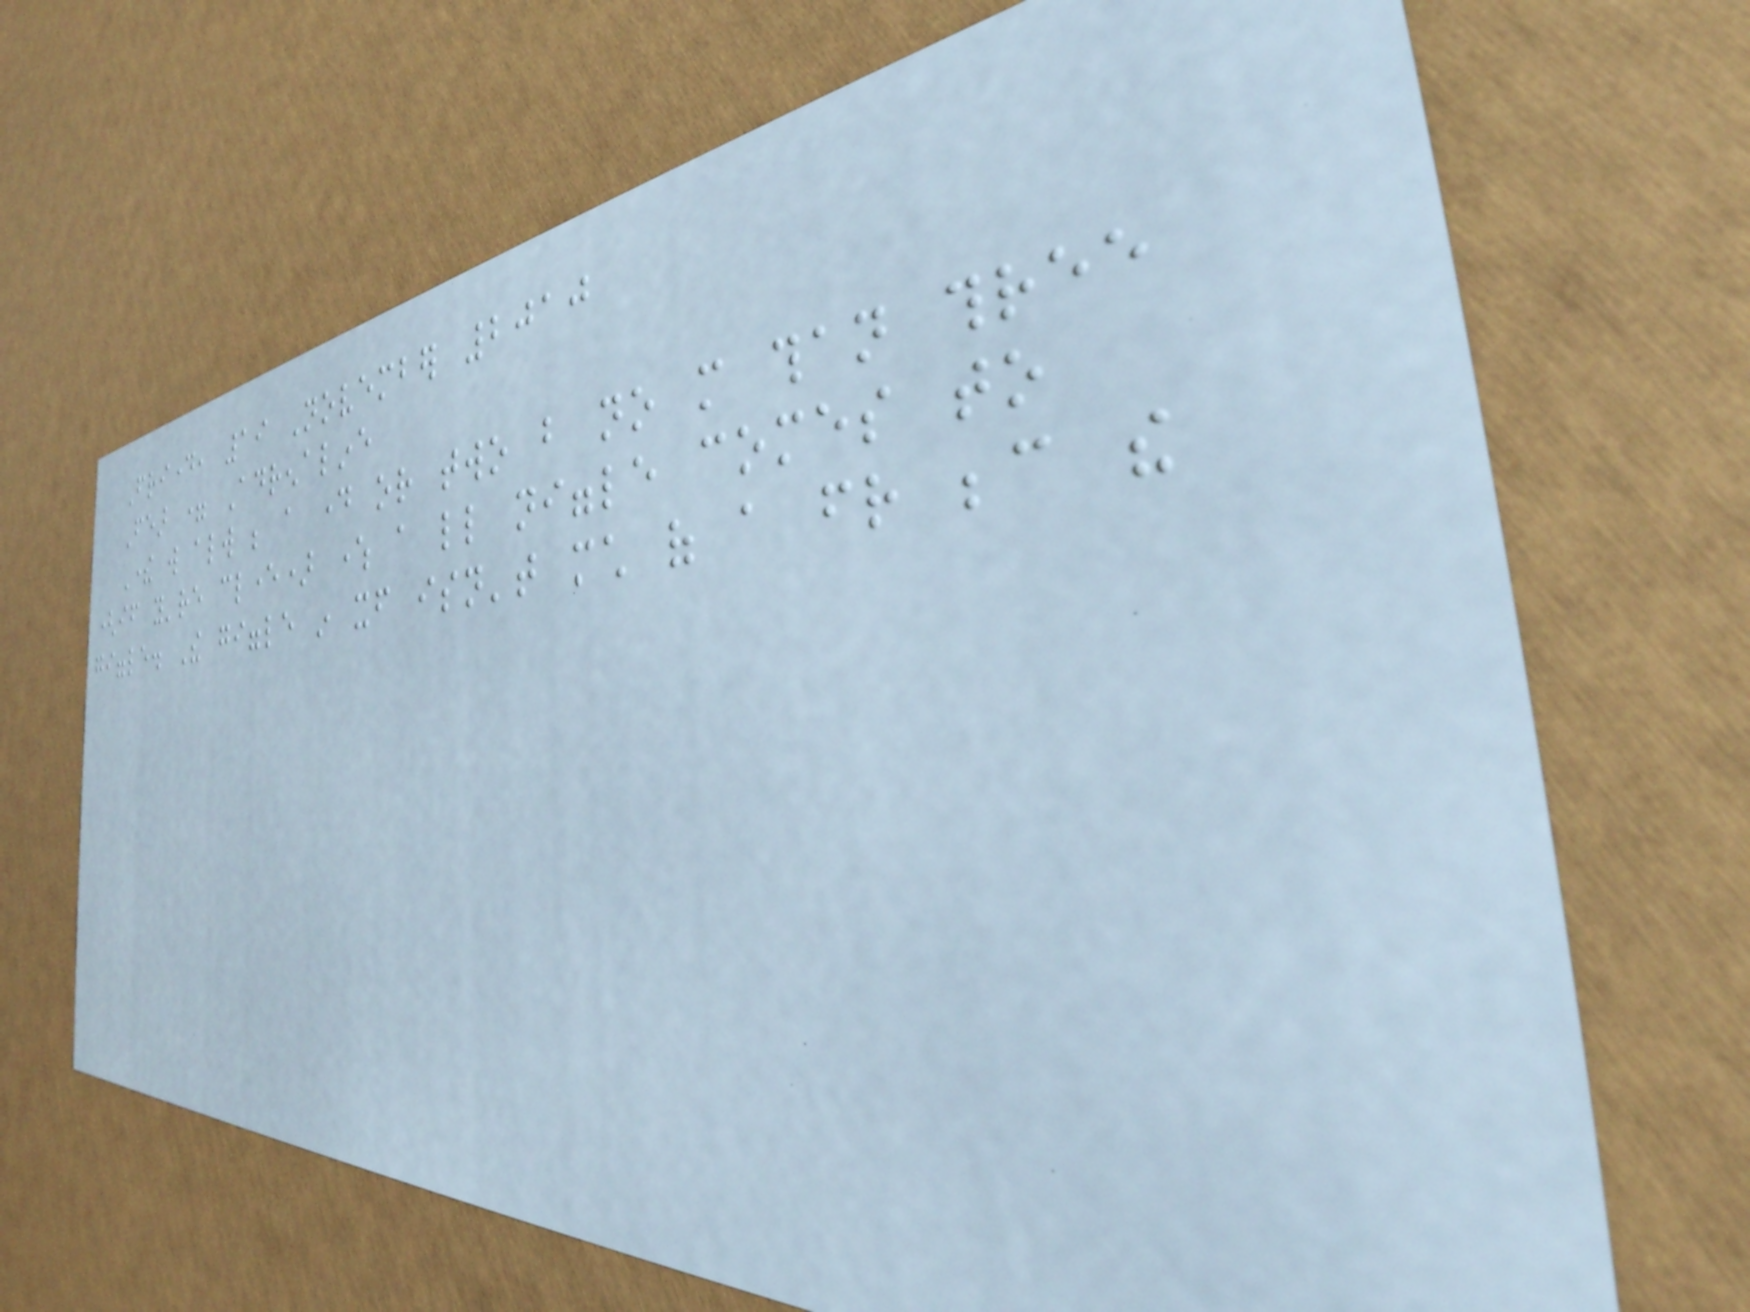Friday, 19 November 2010
Fear = Adrenaline
There will always be a day or two but no more than three
(if you're clever) where a little niggle comes to
giggle. The giggle in itself isn't much of a friend because the
